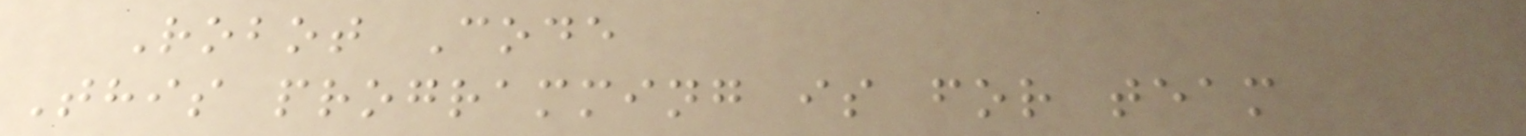Robot Code
This programming is for team
